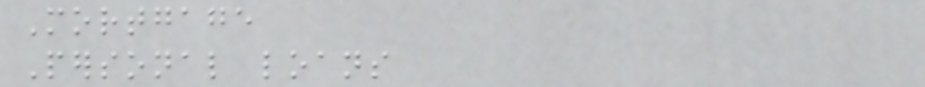Mortgage
Personal loans
